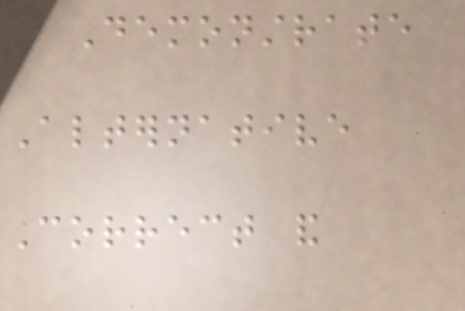Demonstrate
Alternative
Correct and
